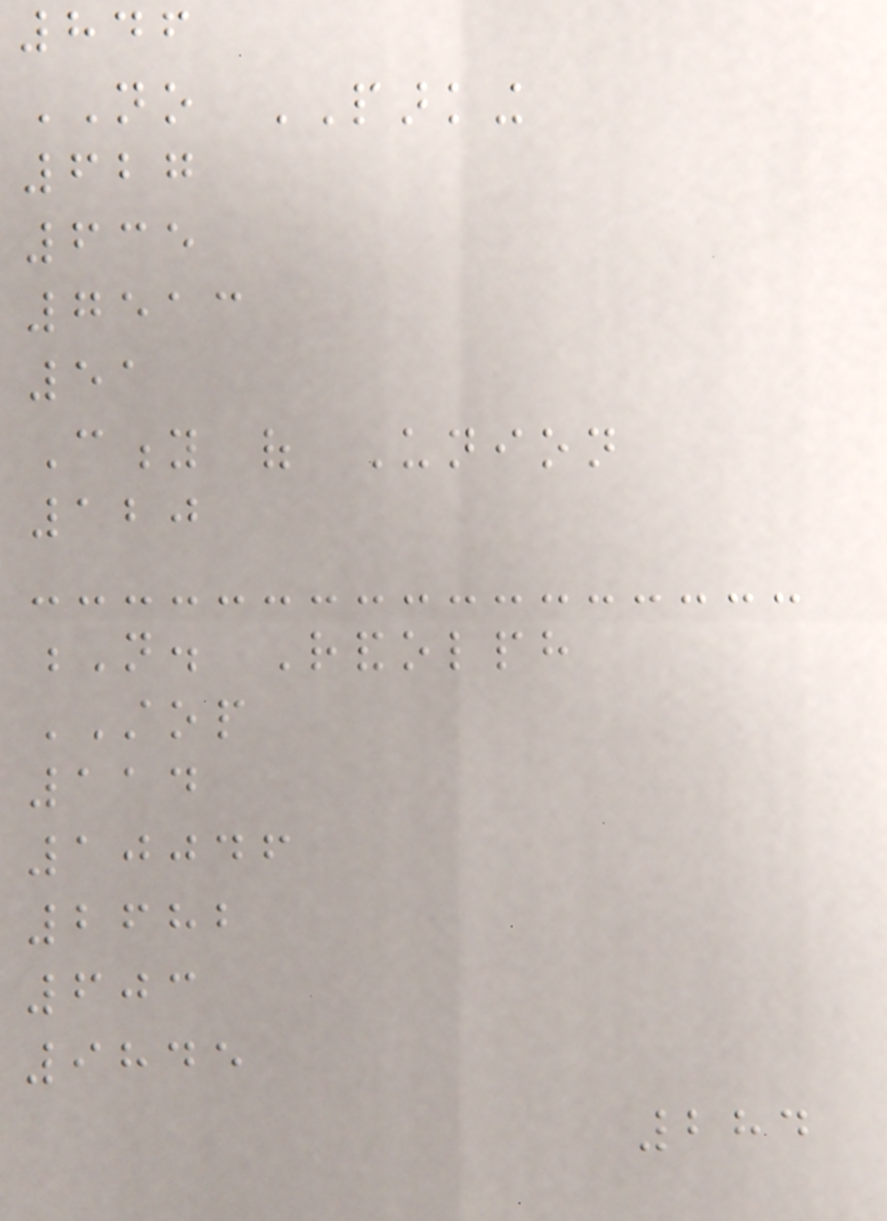846
NO PARKING
627
635
7513
51
City of Union
120
N. Randolph
STOP
114
10046
2682
603
9845
284
